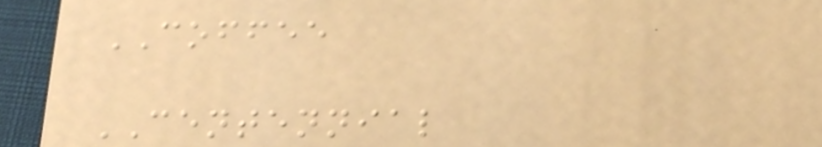COFFEE
CENTENNIAL
